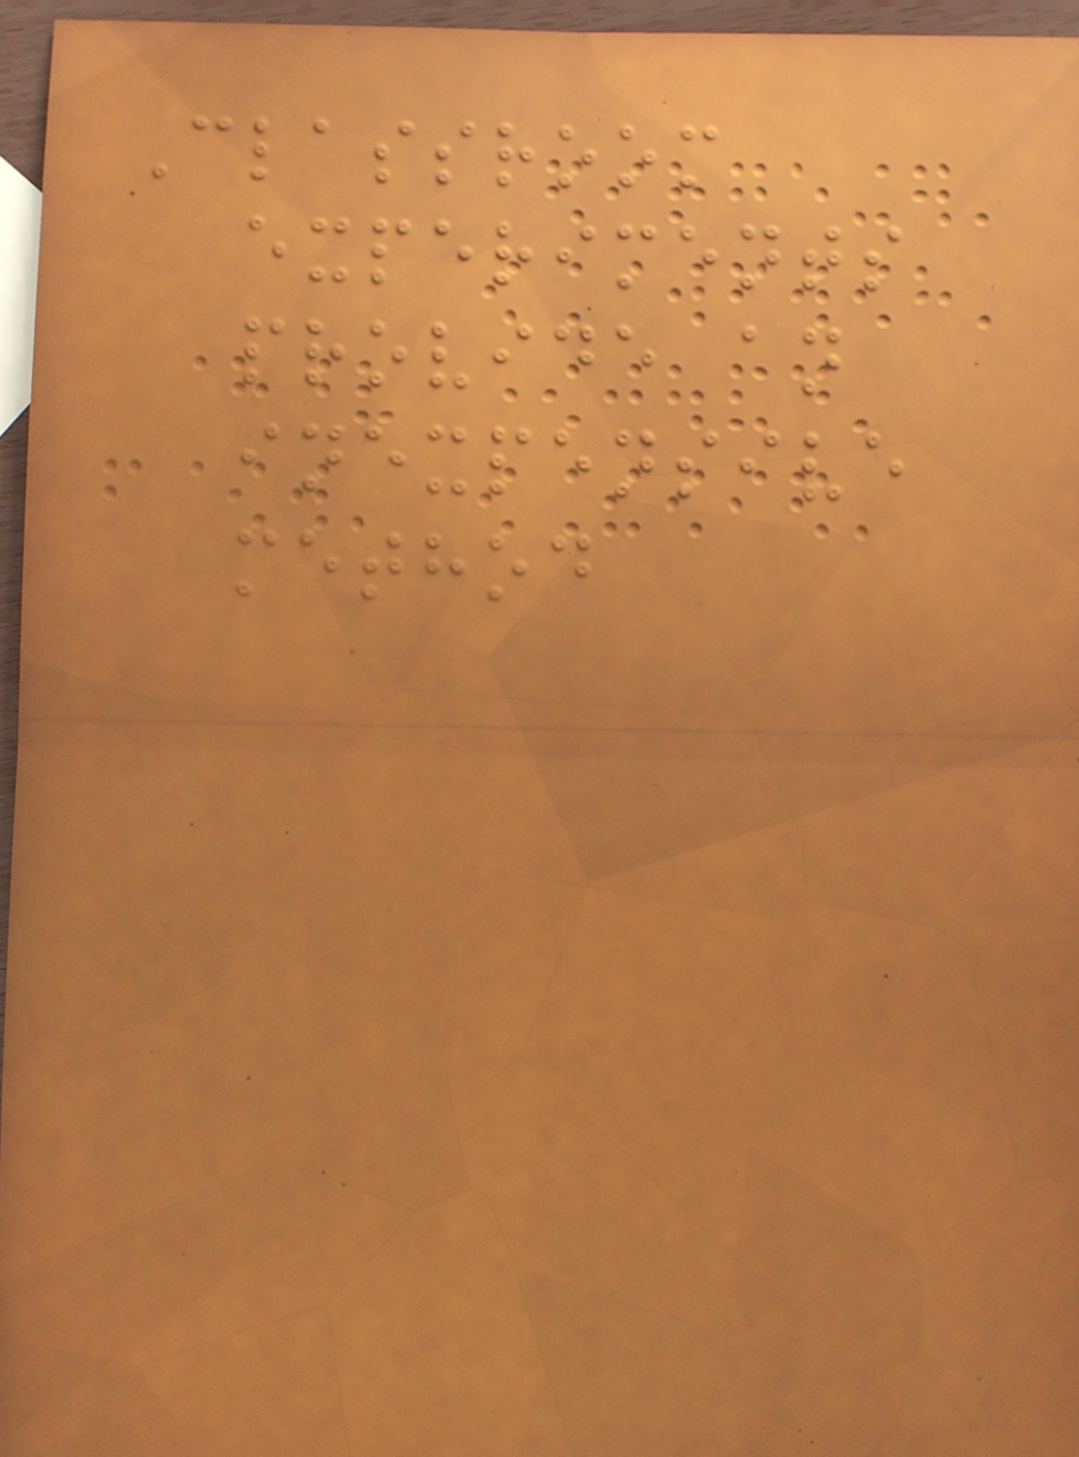Classroom
experiments
provide an
inexpensive
method
